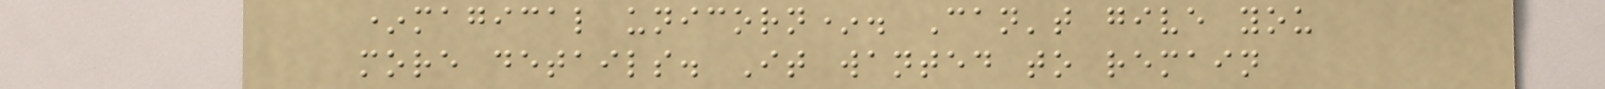*magical unicorn*. Can't give you
more details. It wanted to remain
